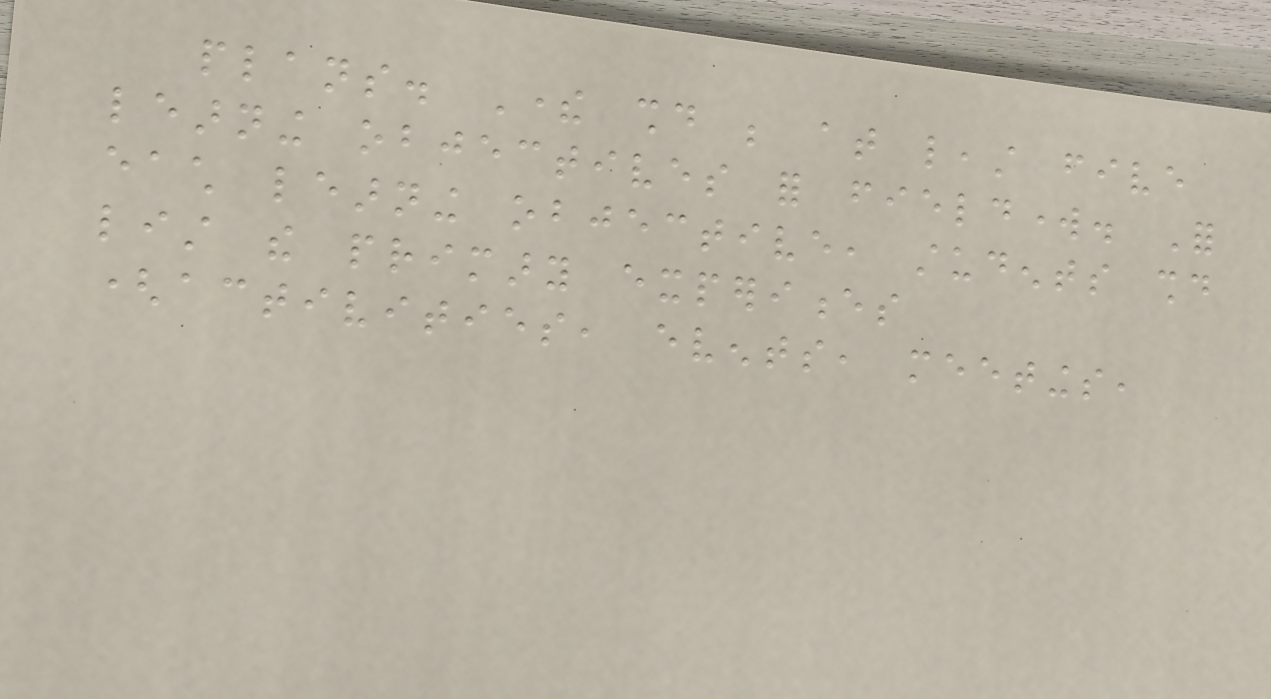plans. There should be at least five
learning objectives for fieldwork. For
each learning objective, students should
list the primary experiences
(activities, events, meetings,
